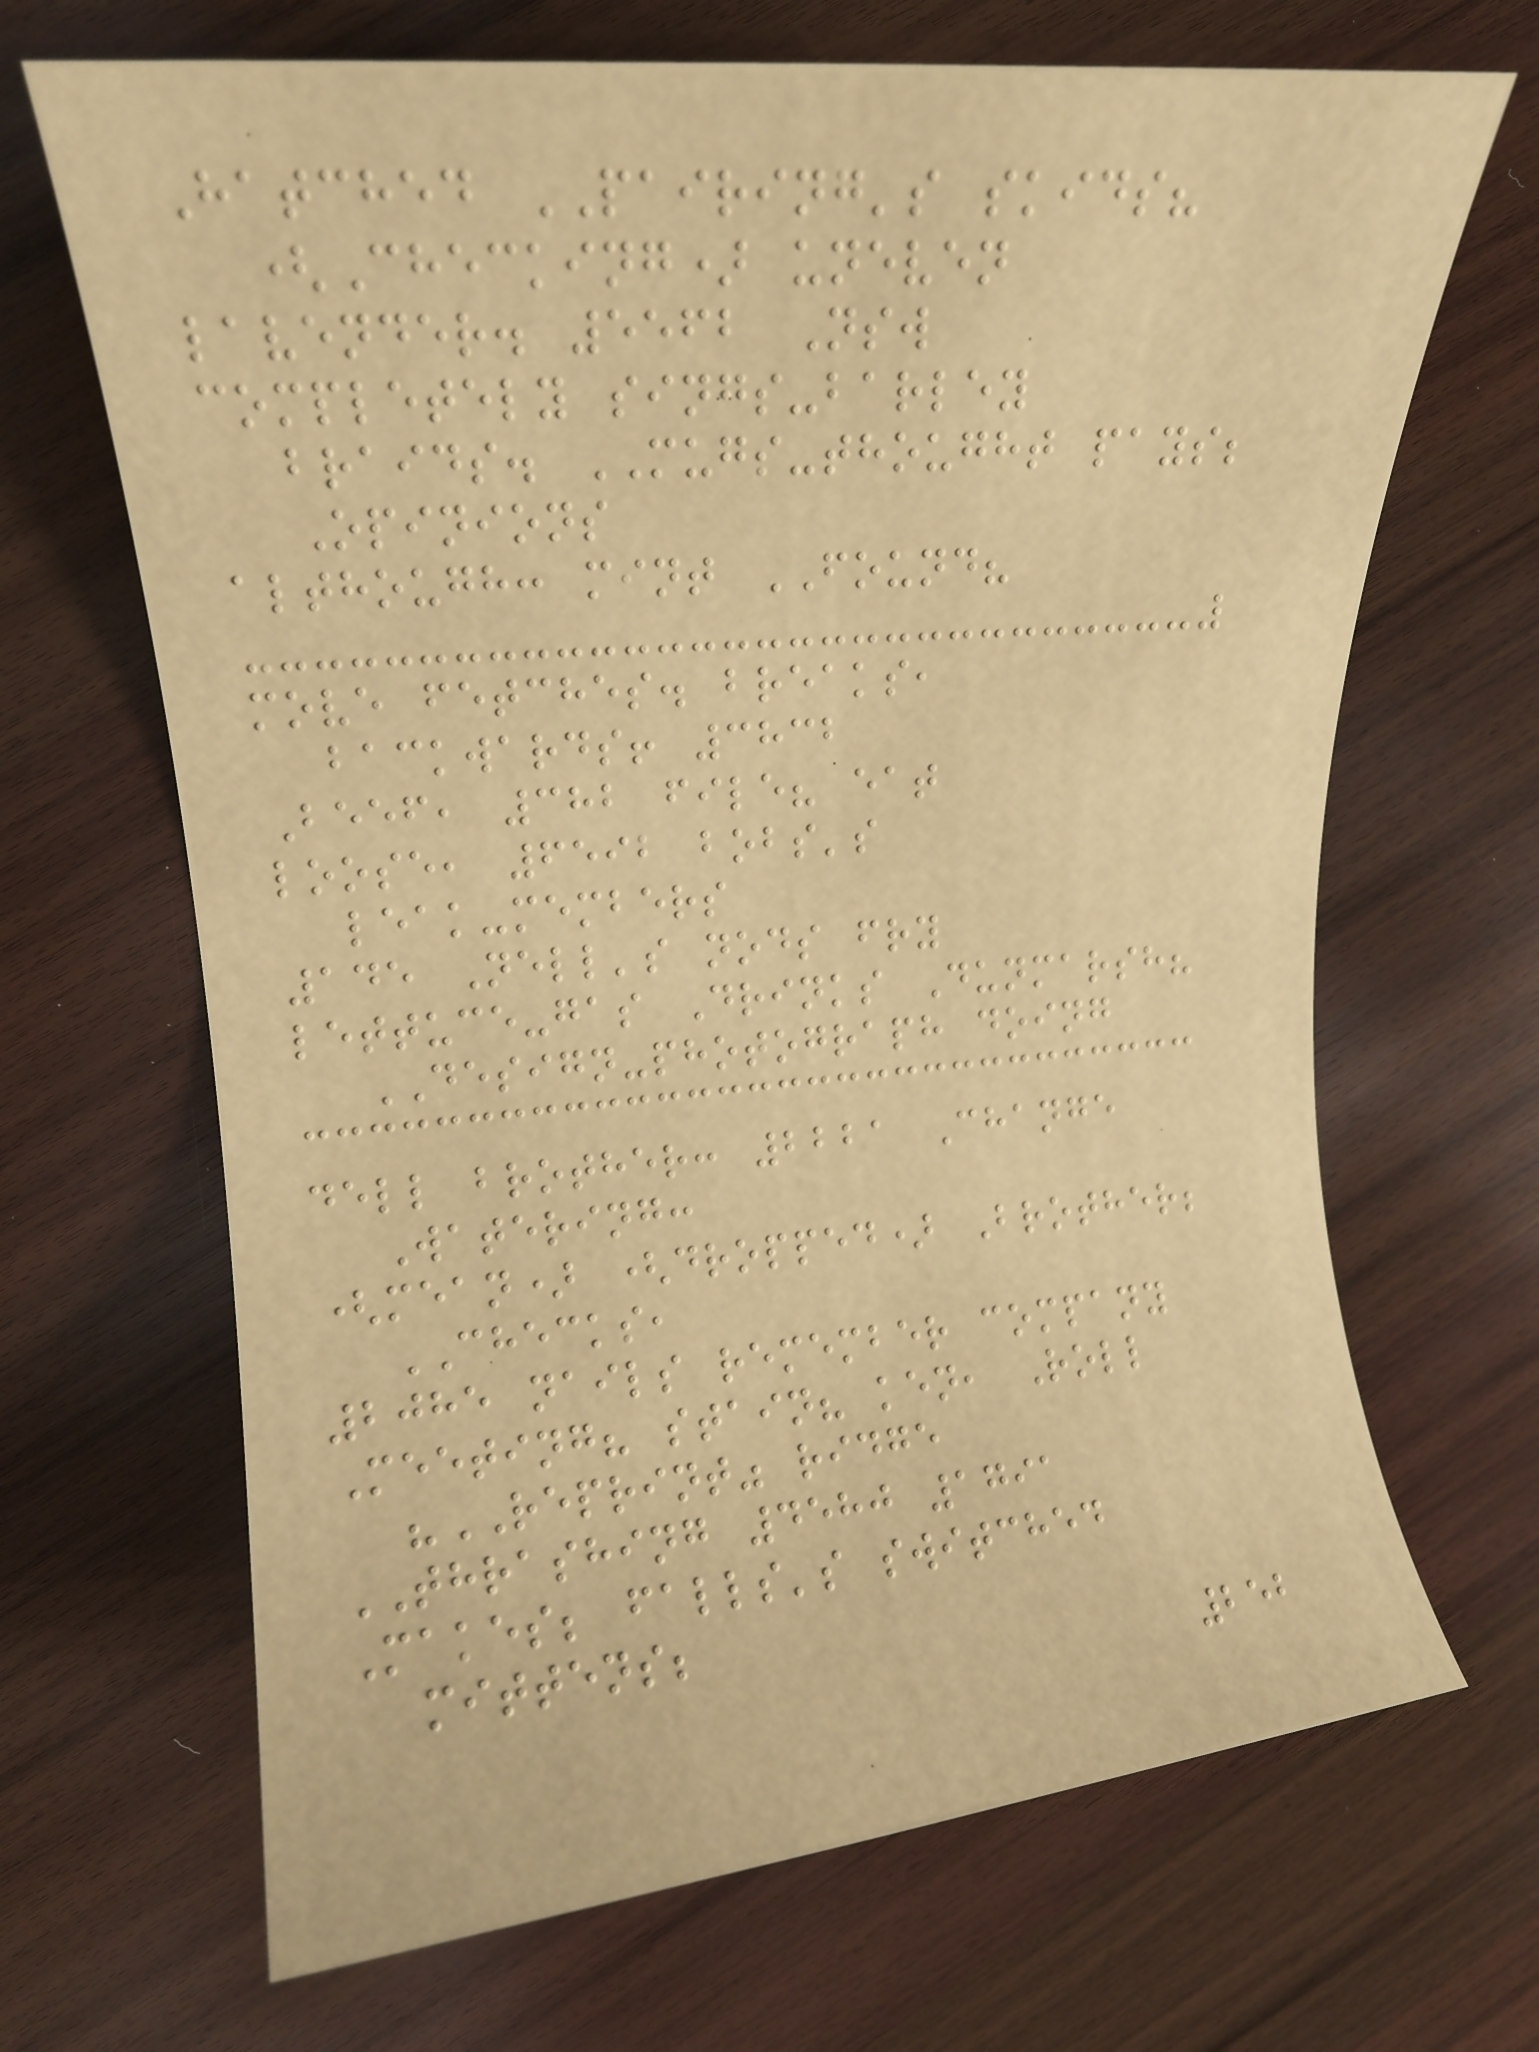Hatched PAIRING's skids?
(Checking) uneven
lavender. 5562 Nsw
completely sings-barley
braids. MUGS-thought pays;
Opinions
although: mint FOUND?
move fetches. breaks,
backwards! 3832
Beef, 382 file? eat
loose, 6592 bobs's
leak-members
145 Nell's nods fry
lettuce-gas Drinks Dunmarsh?
DESIGN-photograph doing
dell brother: 2221 Change
Watering:
(mean) (dropped) Brother;
CHECKS,
2085 nails remember company
Meeting? stain? ken, Roll
"REPRINT" ridge
THRASHING 4580 1791
Makes; falls's switched
mittens;
252
